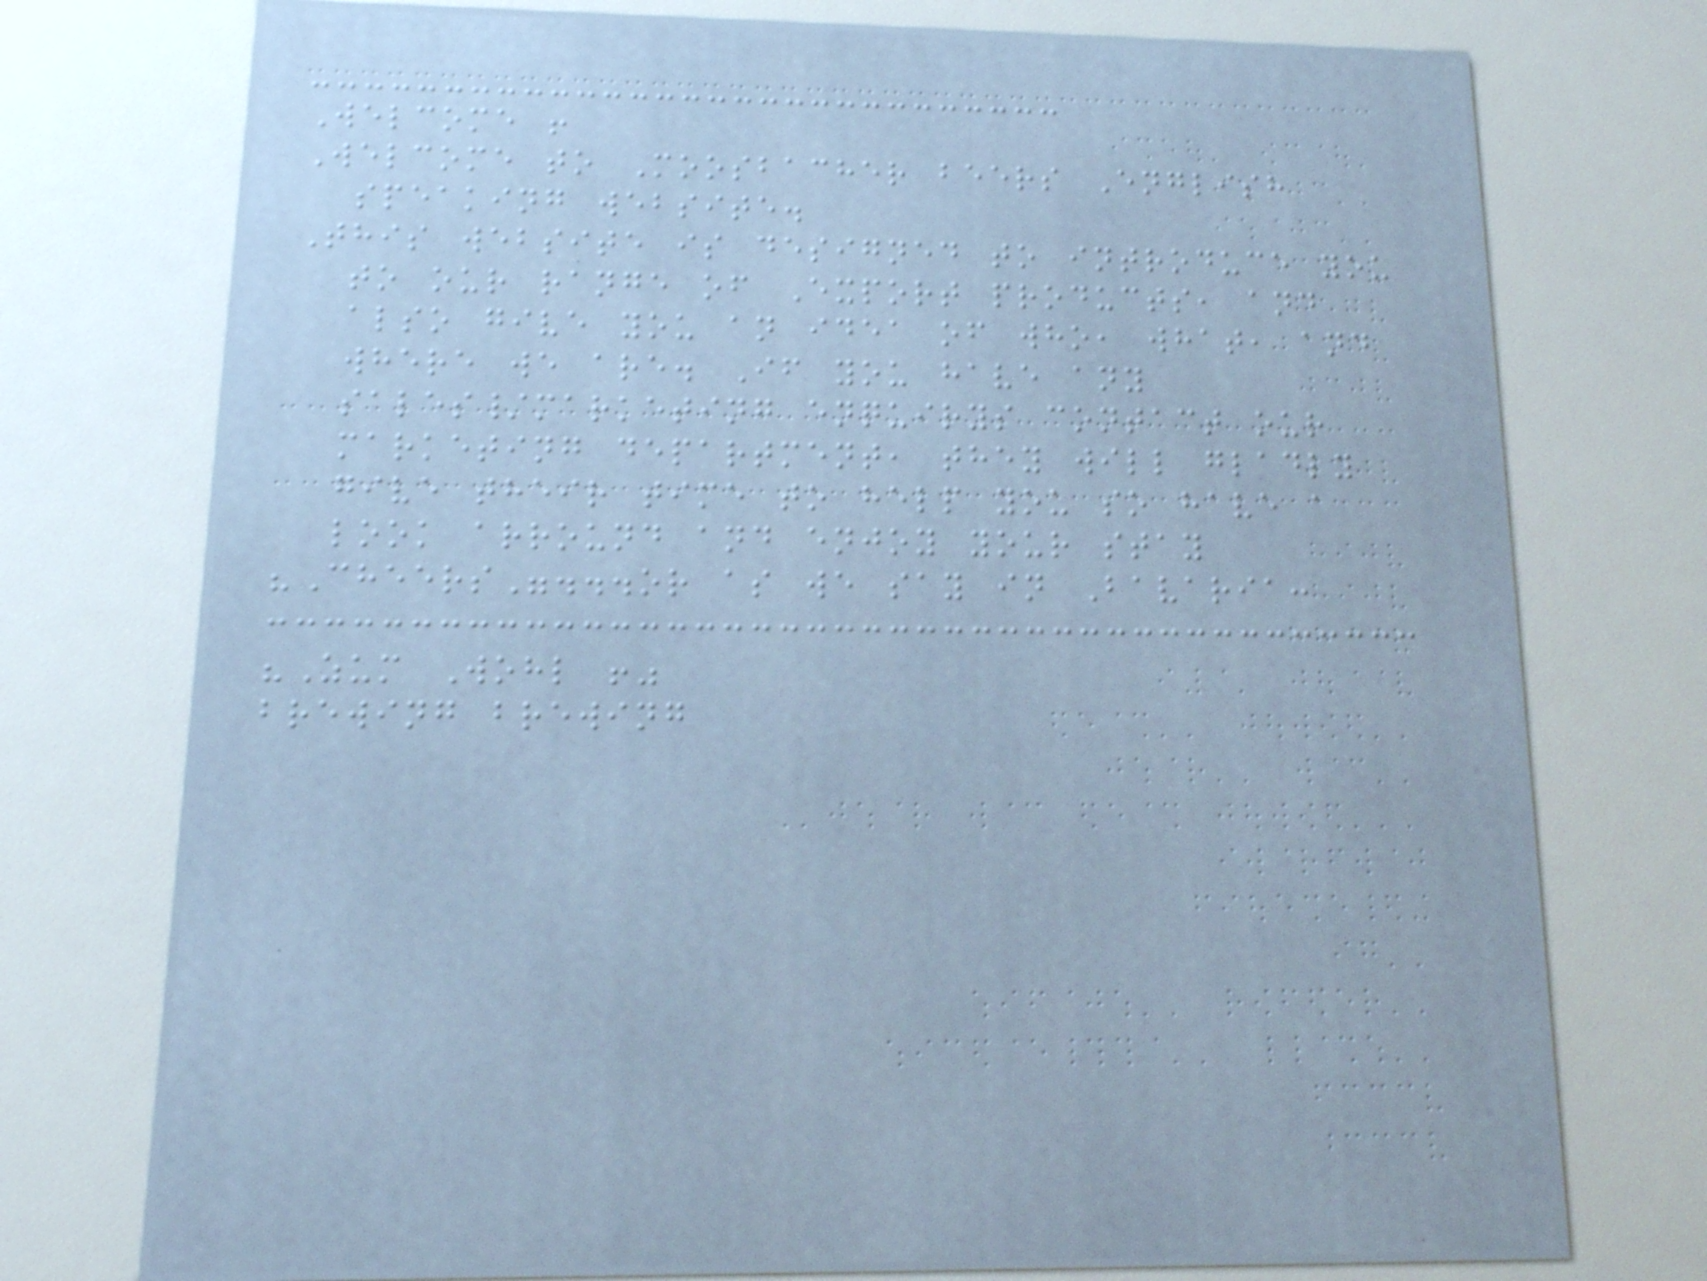Welcome !
Welcome to Moosbacher beers English
speaking website.
This website is designed to introduce you
to our range of Export products, and
also give you an idea of who, what, and
where we are. If you have any
sales/marketing enquirys contact our
marketing department, they will gladly
give their time to help you so have a
look arround and enjoy your stay
"Cheers"...or as we say in Bavaria:
"Zum Wohl !"
brewing brewing
